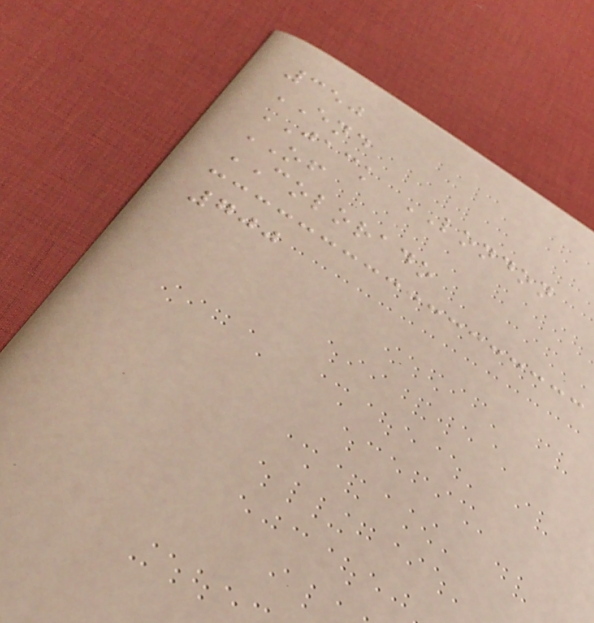350
END
JACK LONDON
OF
COLORADO
700
